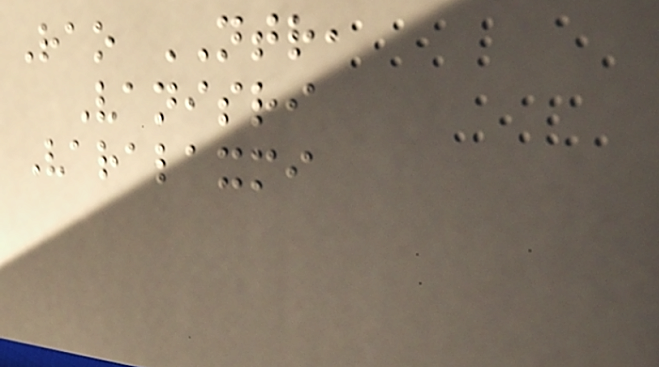Rao NTR,
Vanisri
Varalaxmi
